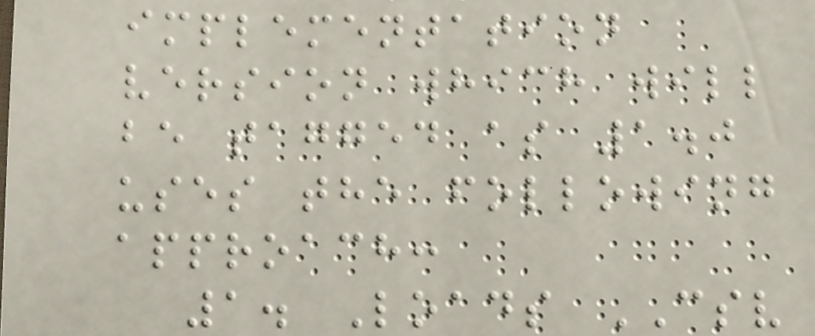implementation
version which will
be tagged as 1.0
uses the following
approach:
1. Loads CSV
